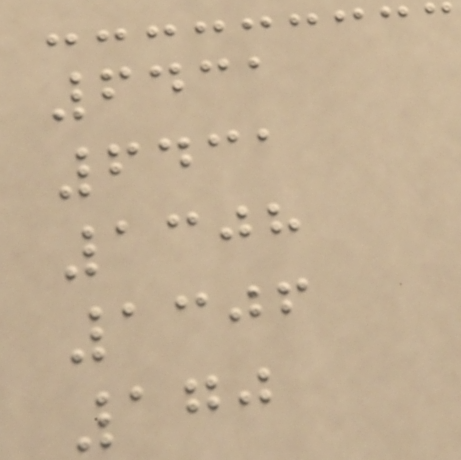6431
6431
1308
1306
170
